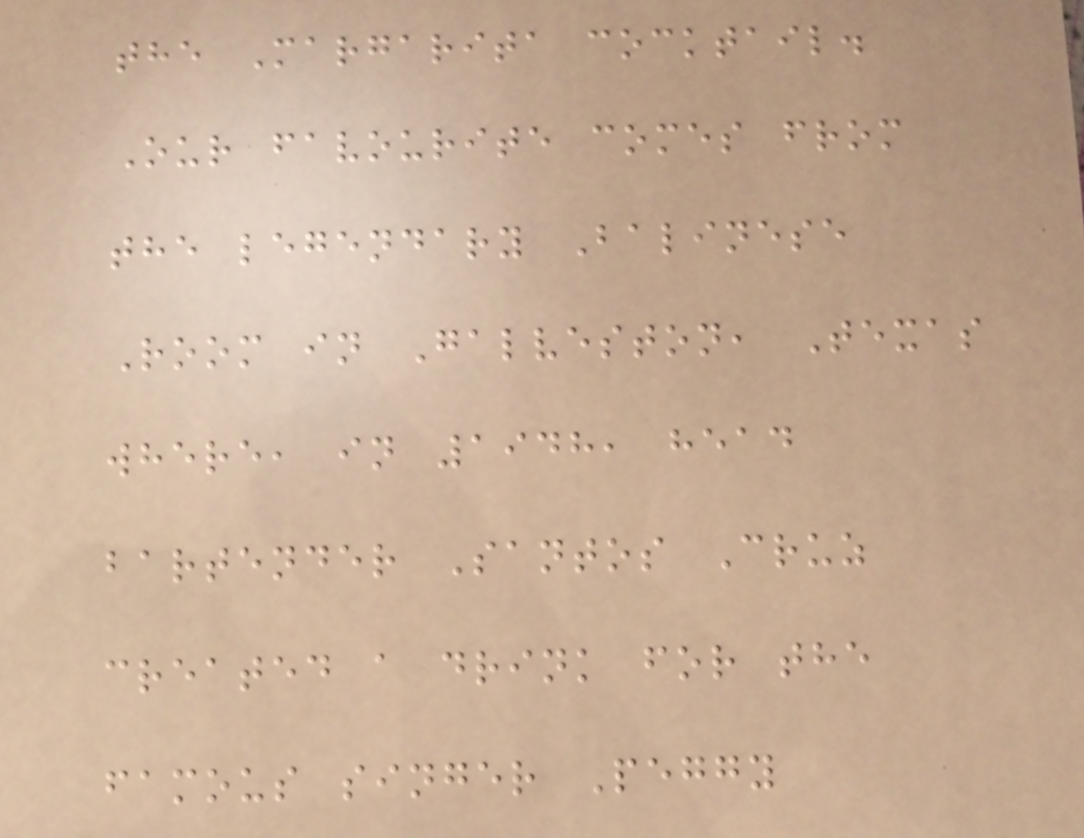the Margarita cocktail.
Our favourite comes from
the legendary Balinese
Room in Galveston, Texas
where, in 1948, head
bartender Santos Cruz
created a drink for the
famous singer Peggy
